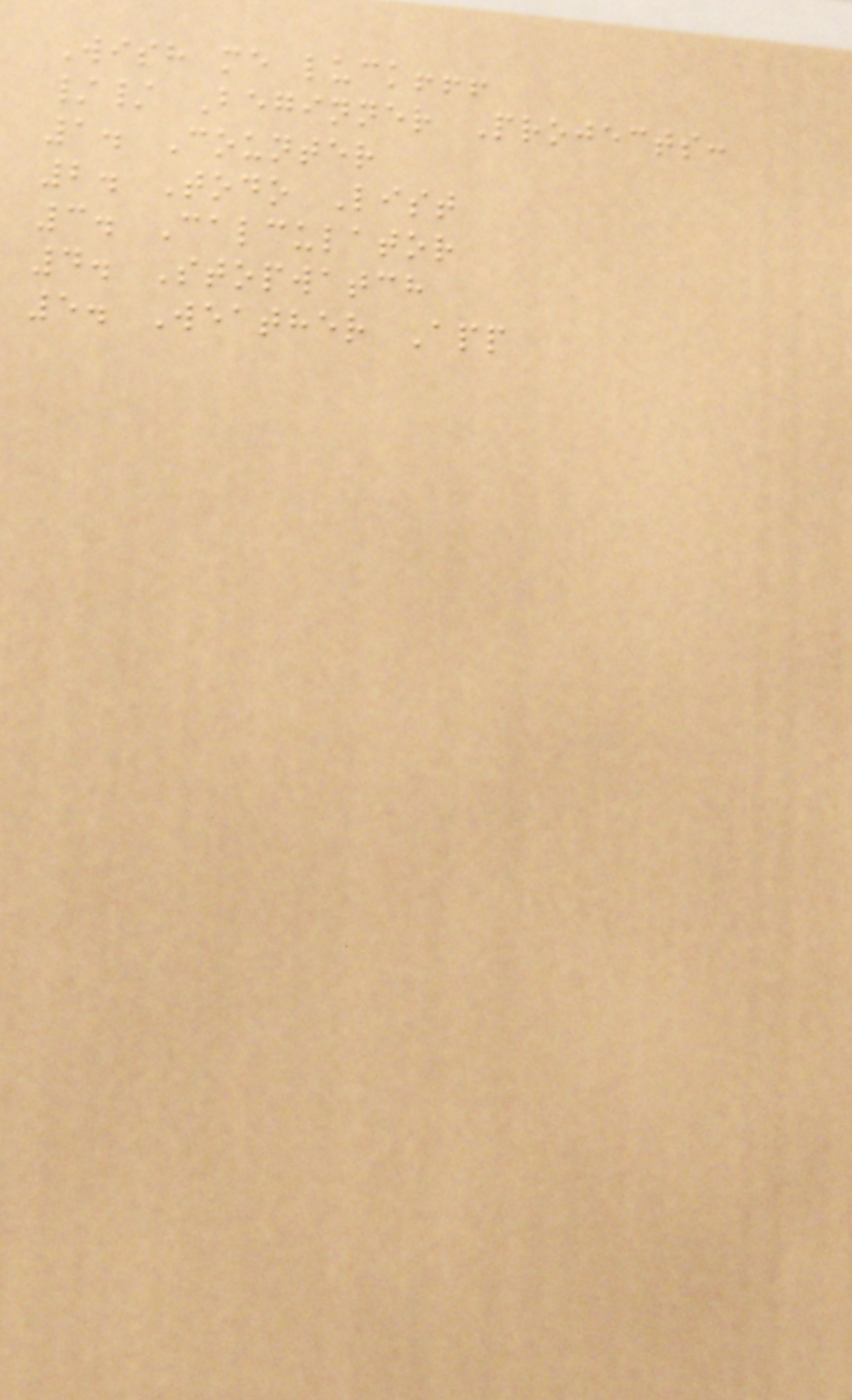Wish me luck!!!
// Beginner Projects:
1. Counter
2. Todo List
3. Calculator
4. Stopwatch
5. Weather App
